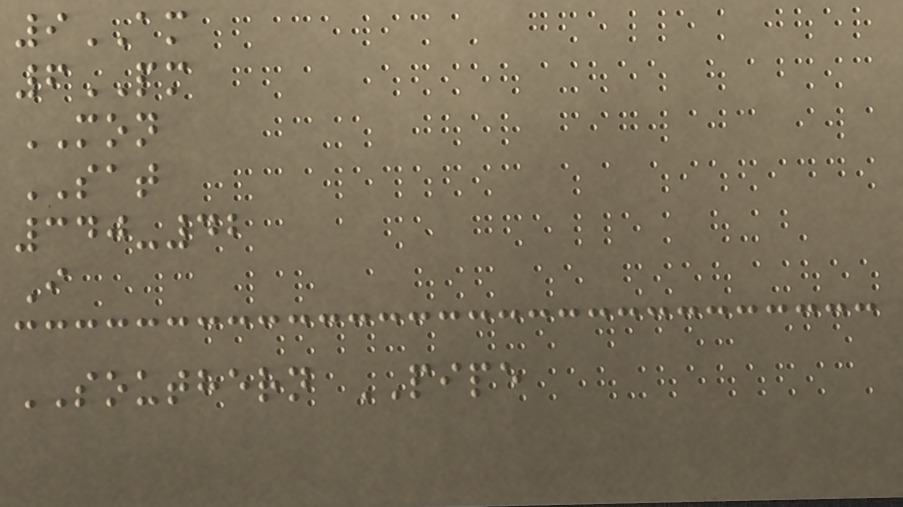9AM
6PM
MON
SAT
340-42
I
SOUTHERN PIPE
